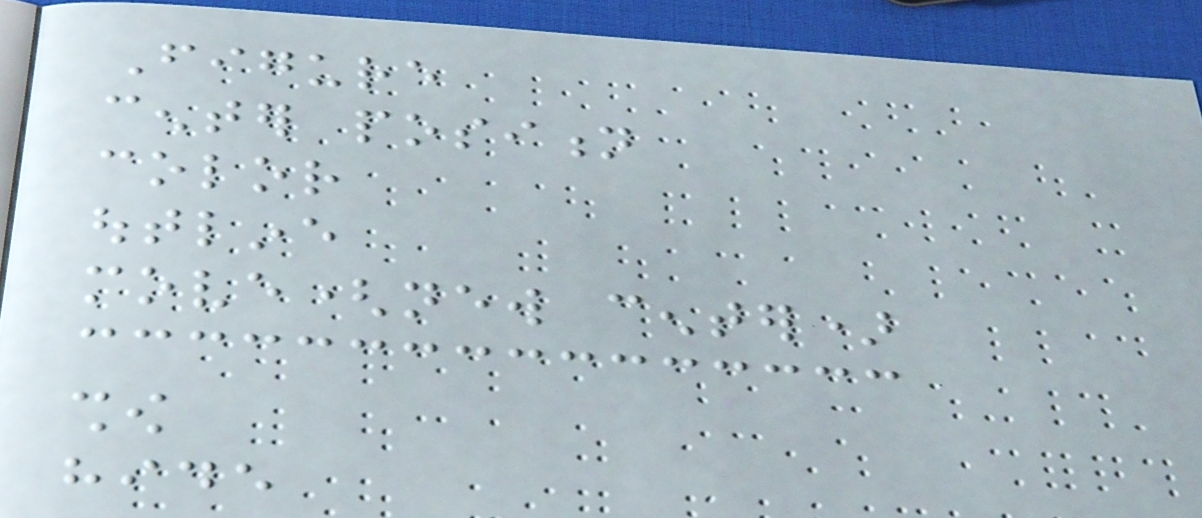Figure
center position
color
outline
move(new center)
show
hide
